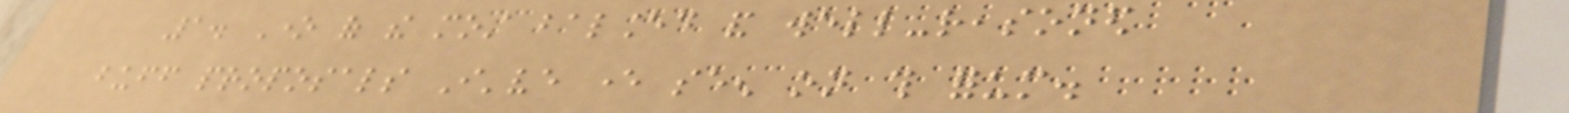1. One of the most balanced and well-reasoned
buff proposals I've ever seen on this forum.
